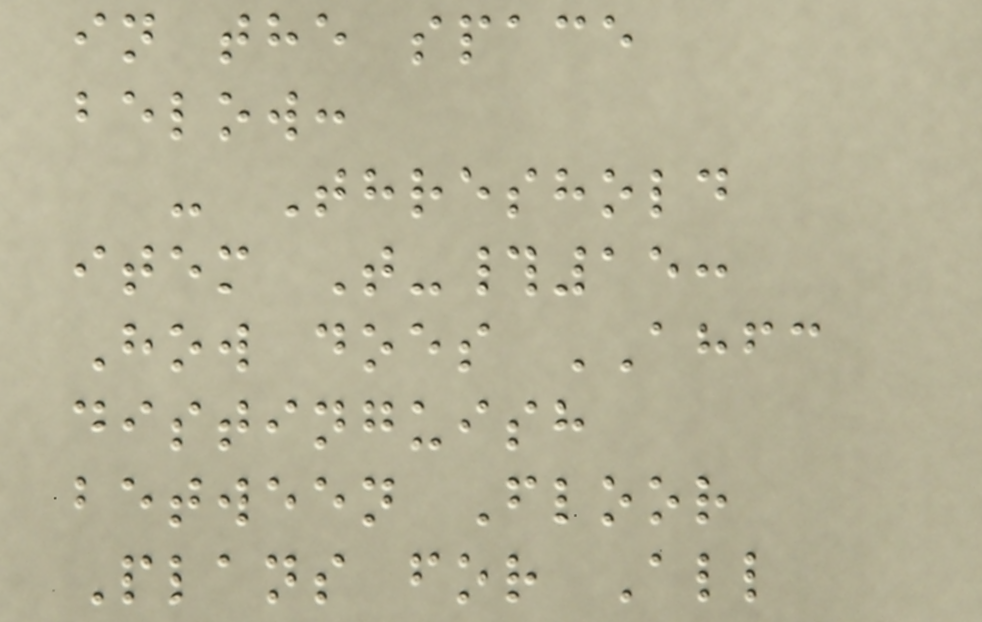in the space
below:
- Threshold
item T-#15:
How does AHFC
distinguish
between Floor
Plans for All
